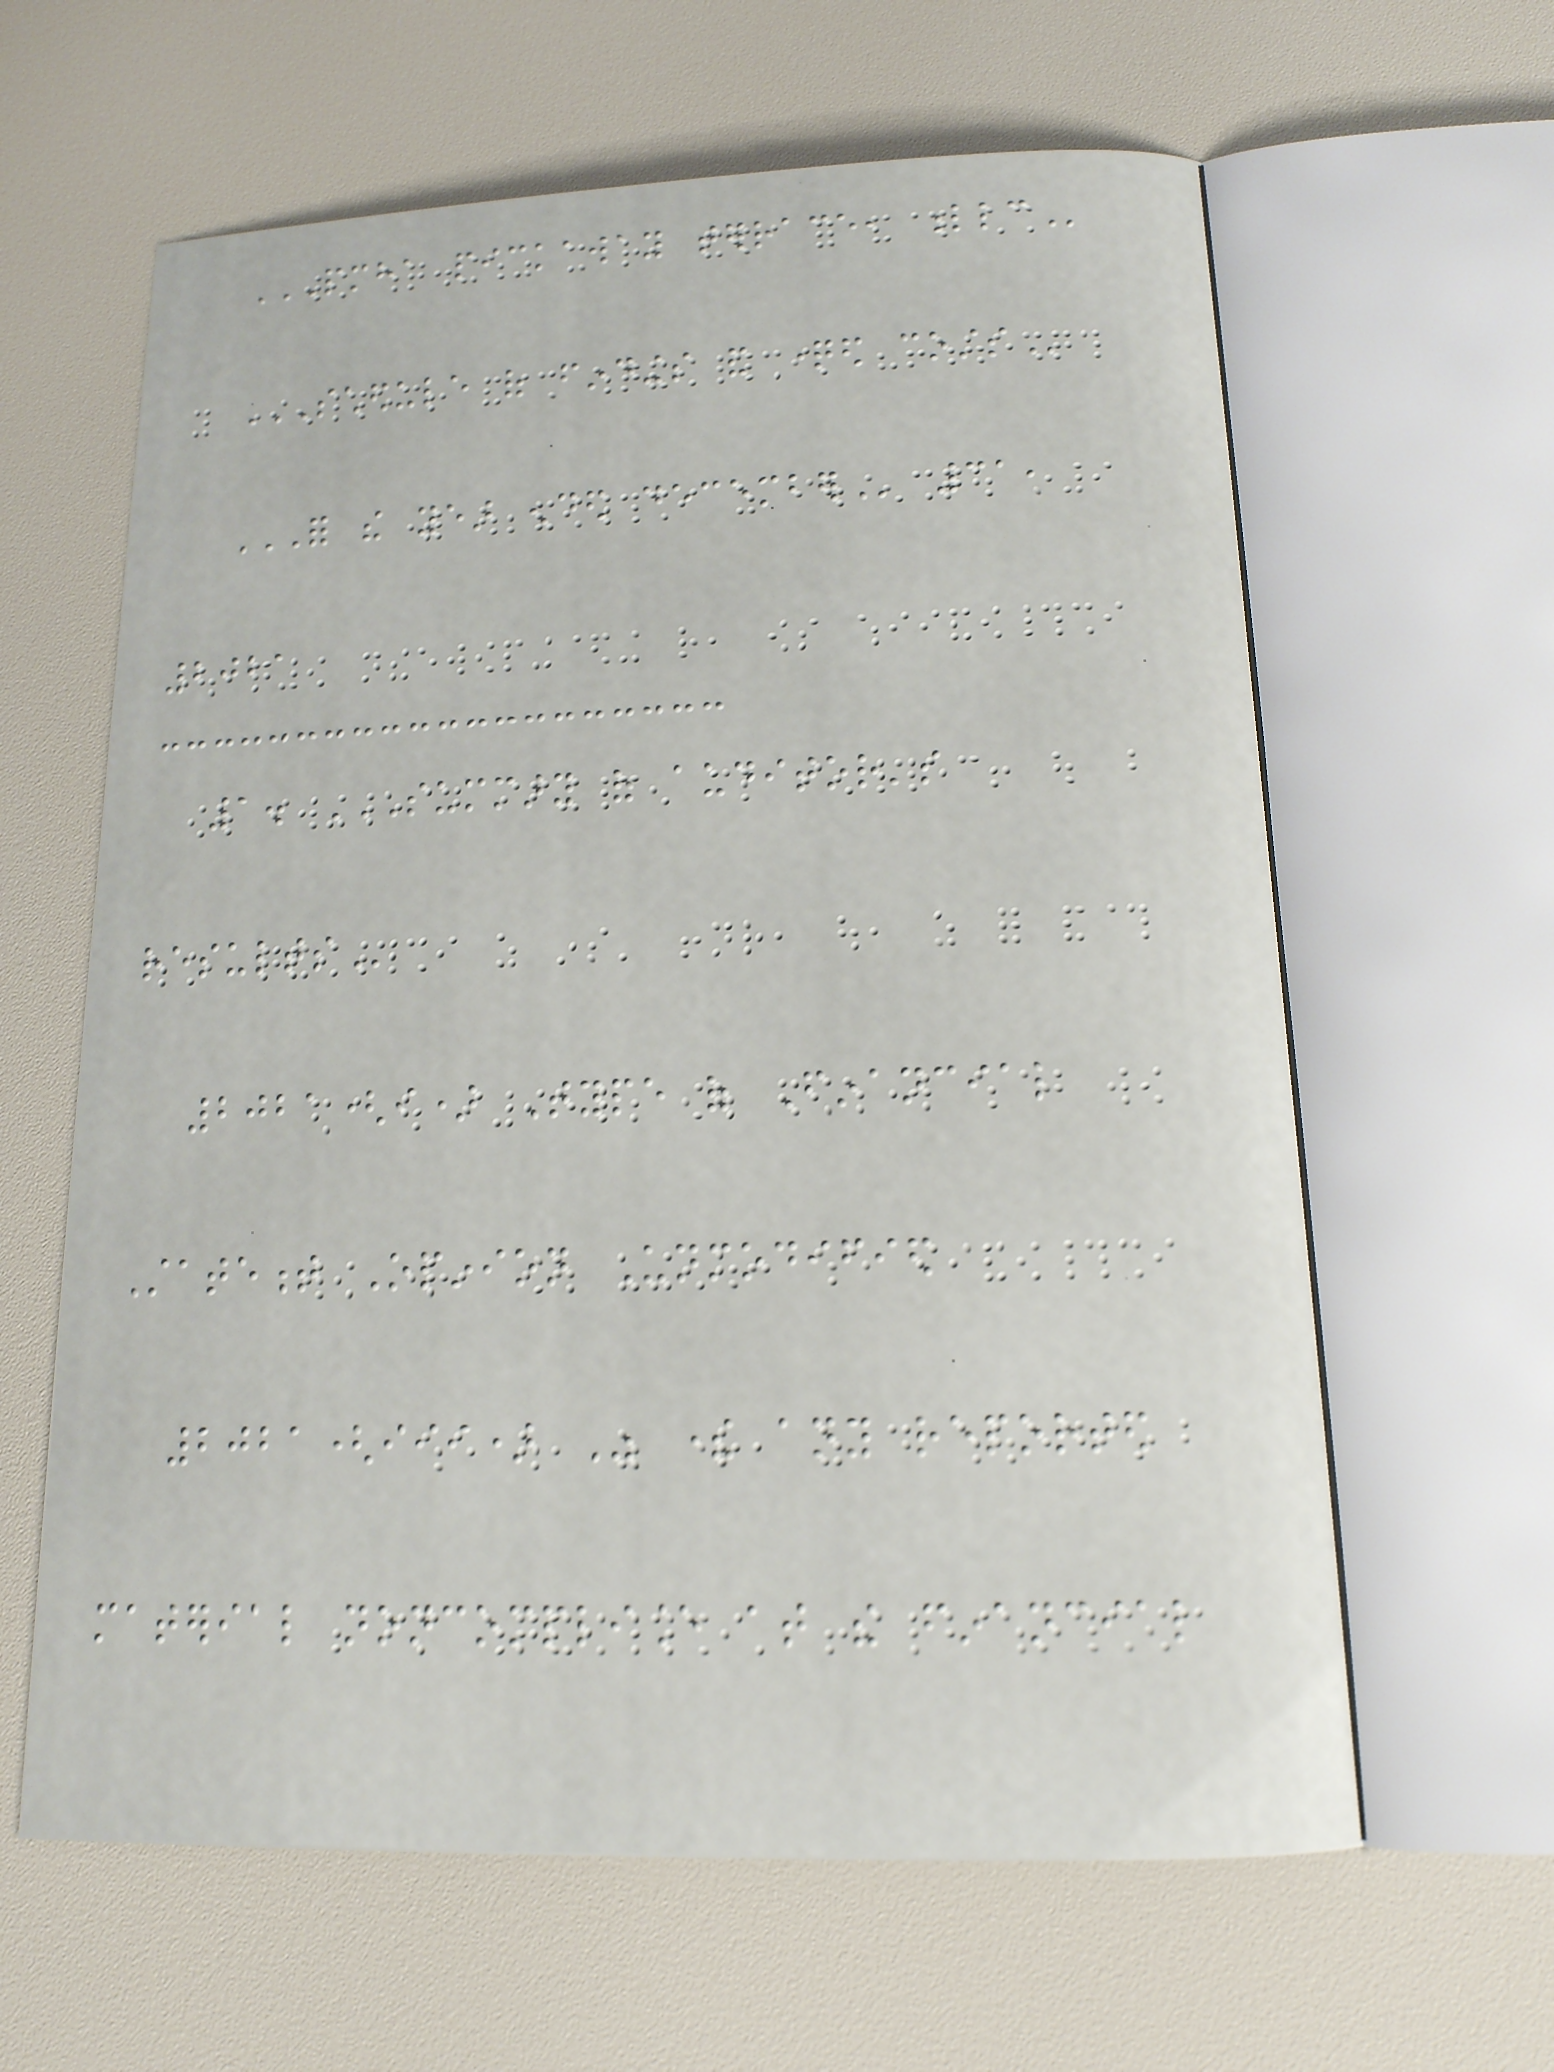PMHA PICKAWAY TERRACE, LLC
SCHEDULE OF FINDINGS AND QUESTIONED COSTS
FOR THE YEAR ENDED DECEMBER 31,
2021
1. SUMMARY OF AUDITOR'S
RESULTS
2021(i) Type of Financial
Statement Opinion Unmodified
2021(iii) Was there any reported
material noncompliance at the financial
